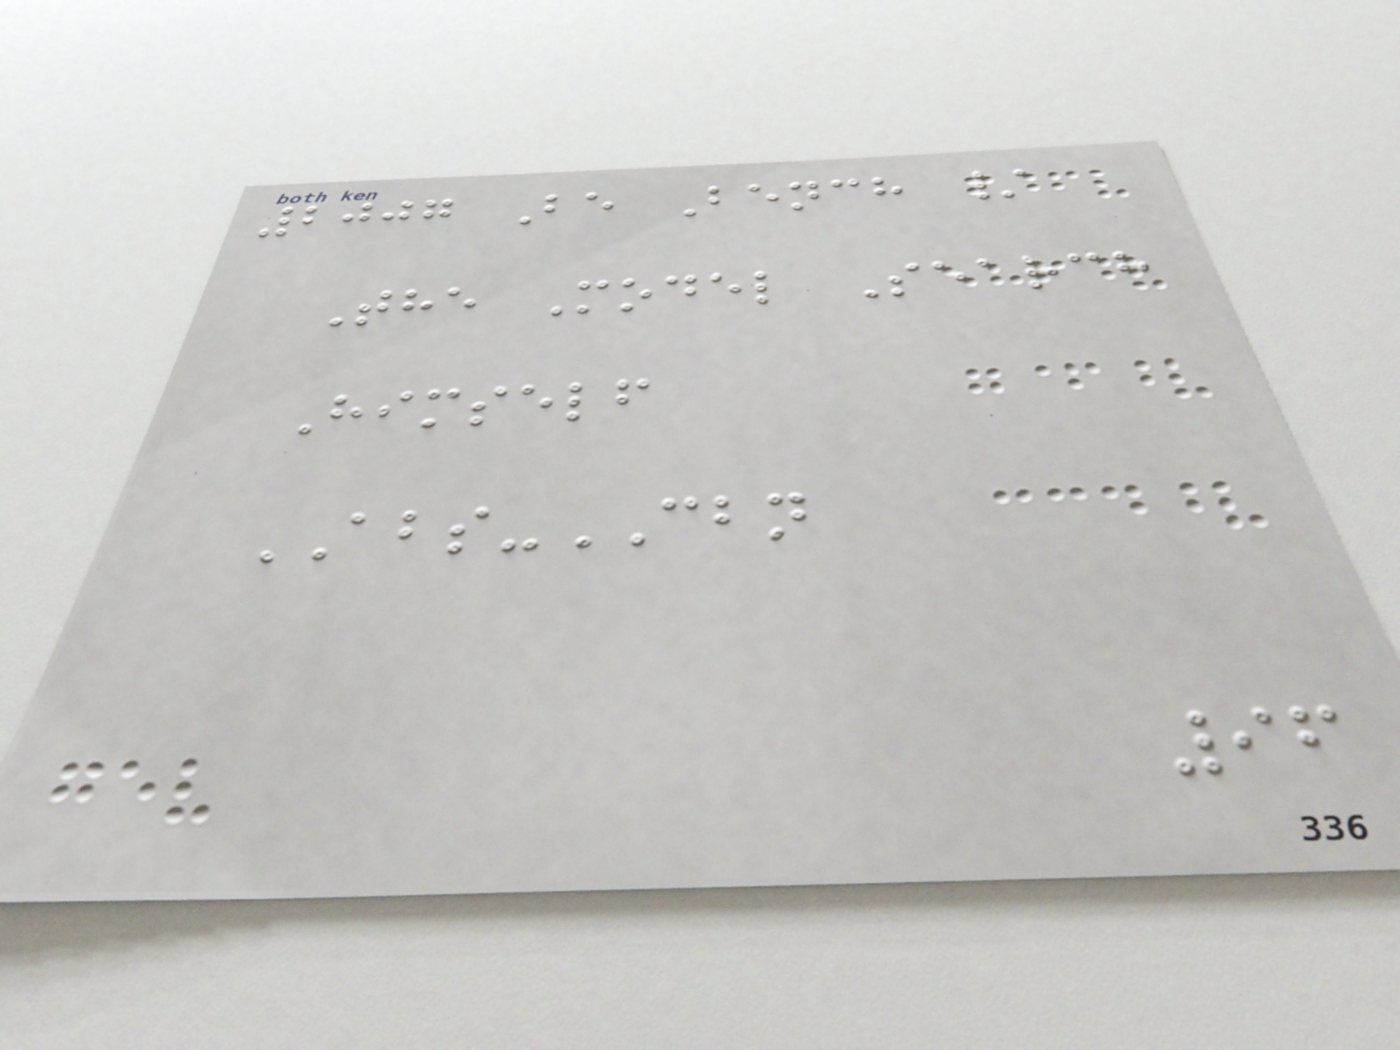2007 Be Bench /
The Model Search
Himself
ABS-CBN
96
